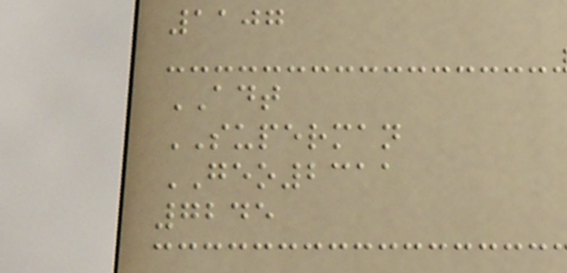1107
ADT
SUPERMAN
GEO2311
7245
